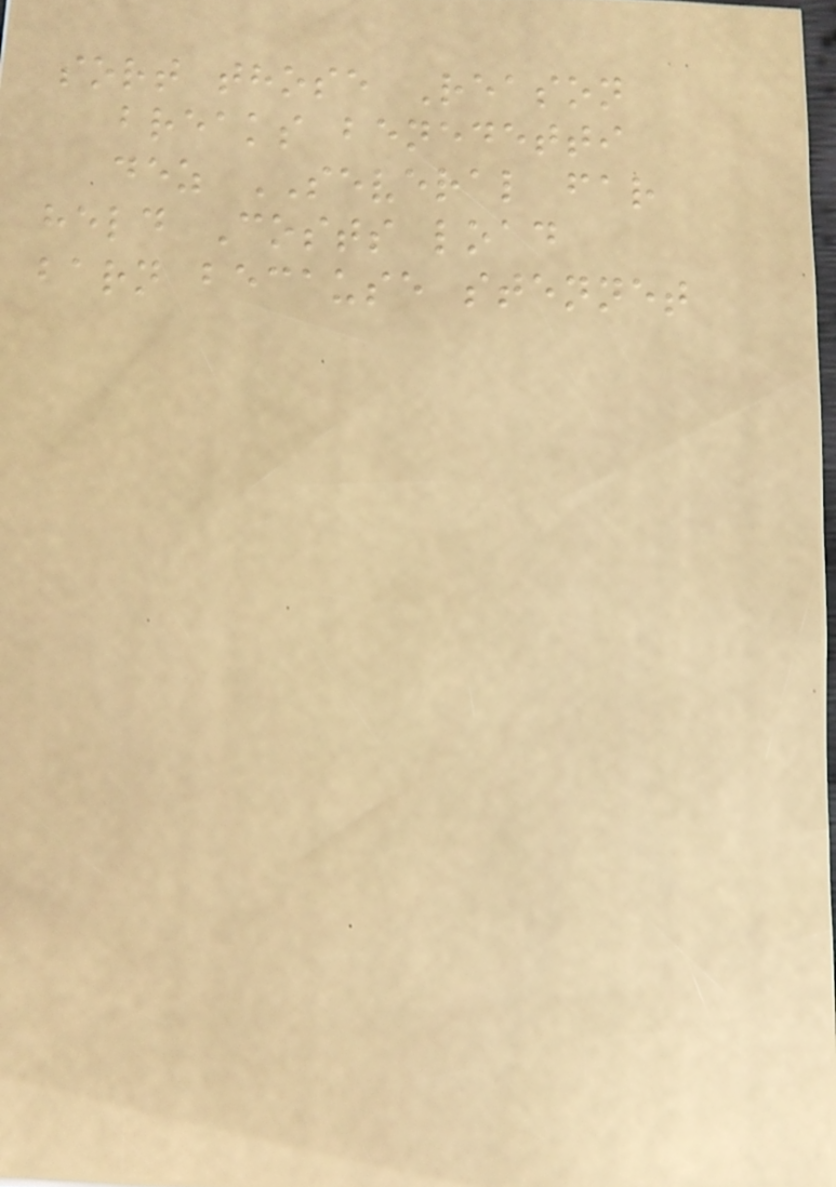sort those Reason
breaks benedetti
dez SEVERAL far
held Costs load
barn because stennet
